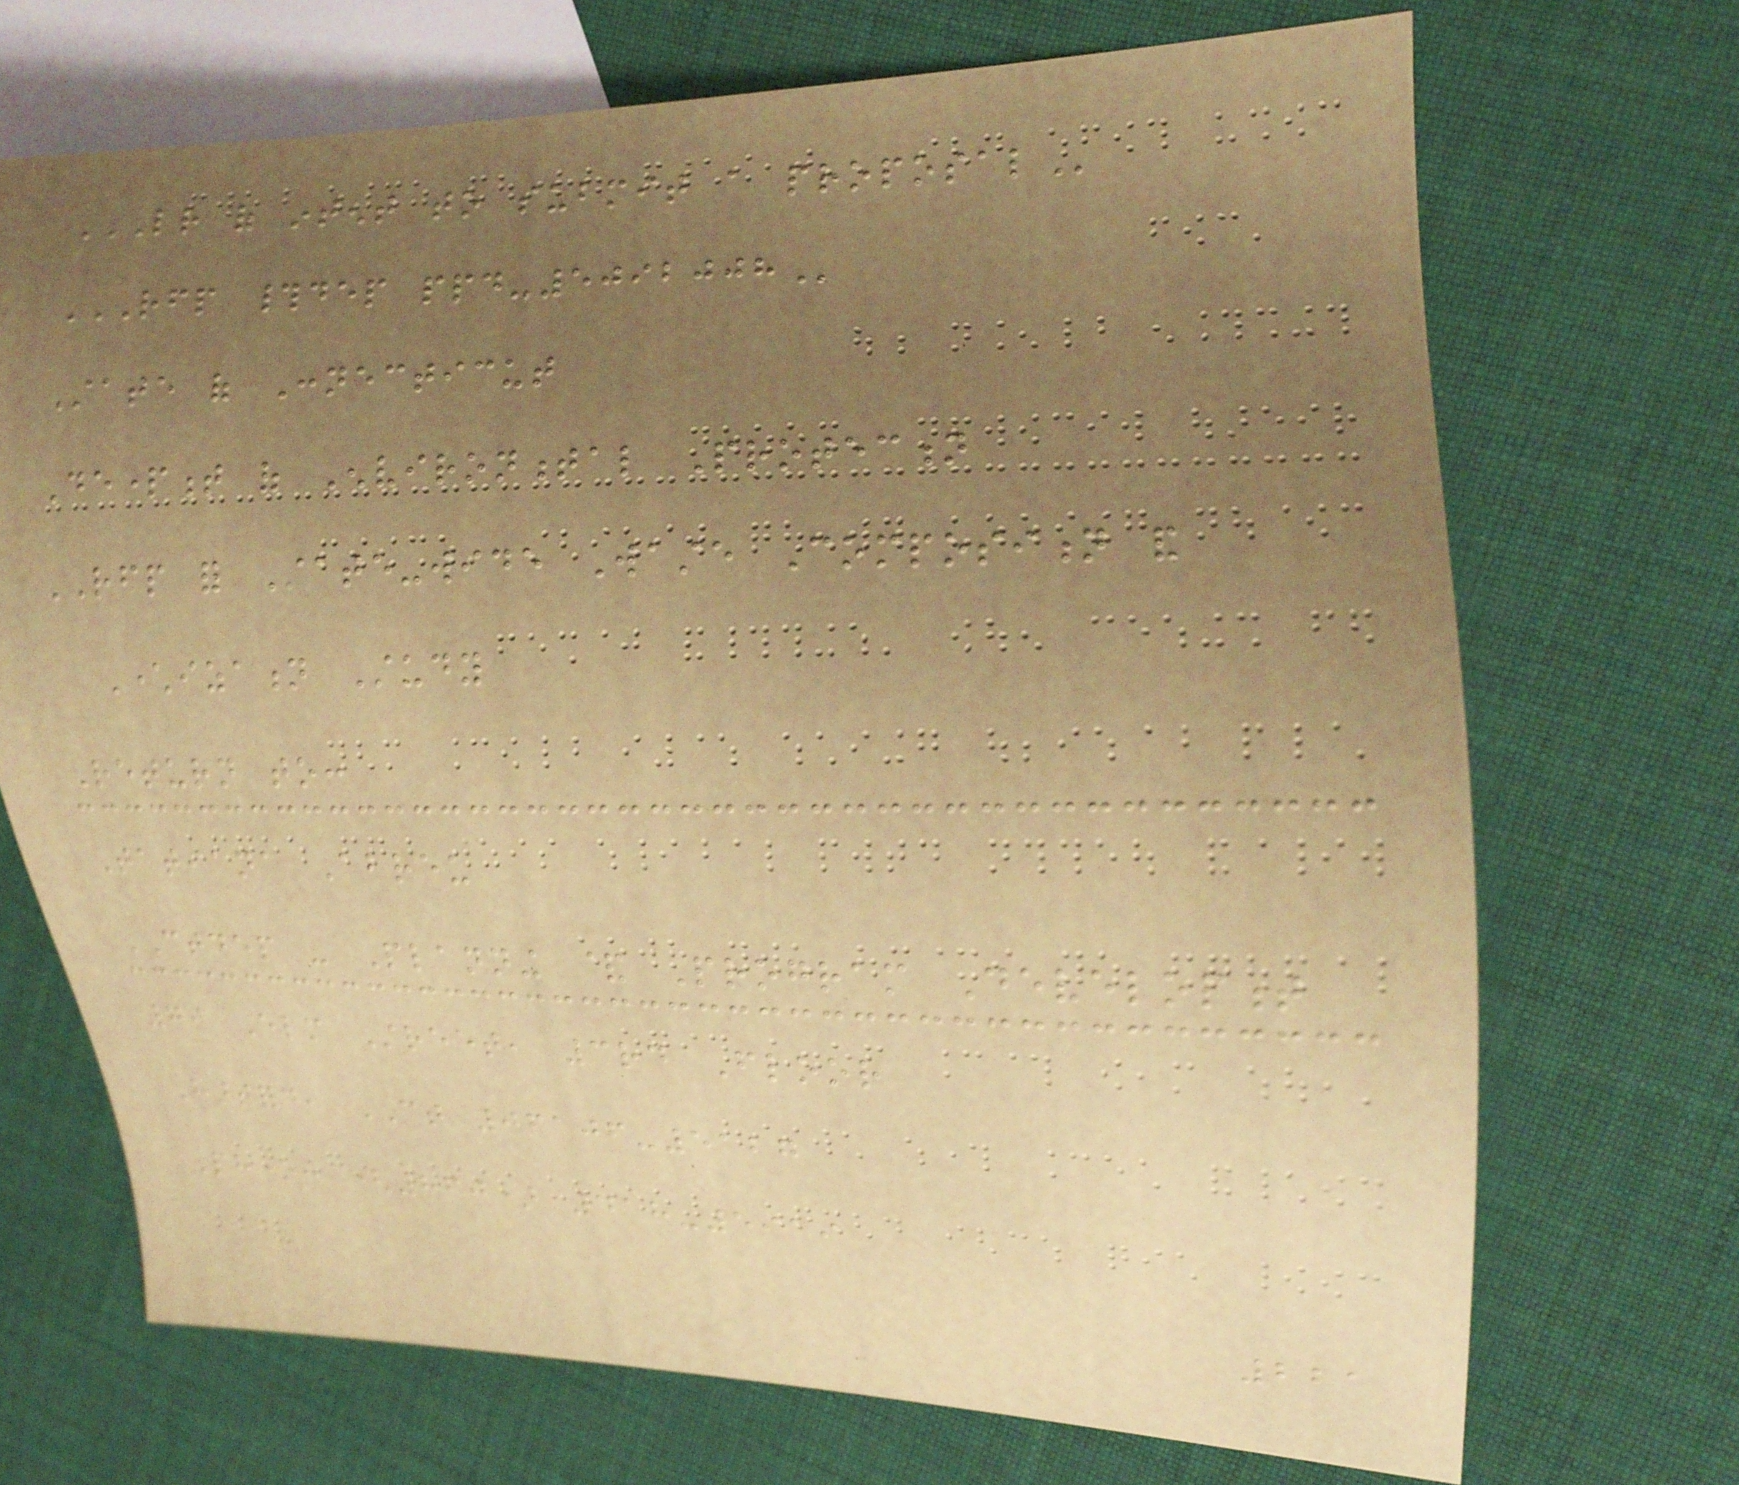LETTER OF INTENT TO SUBMIT A PROPOSAL
RFP #DEP PPD-5092008
State of Connecticut
Department of Environmental Protection
RFP for State-wide Waste Composition and
Characterization Study
Return to:
Tatiana Abreu
CTDEP - Planning & Program Development
79 Elm Street, 3rd Floor
Hartford, CT 06106-5127
Phone: (860) 418-5919
221
